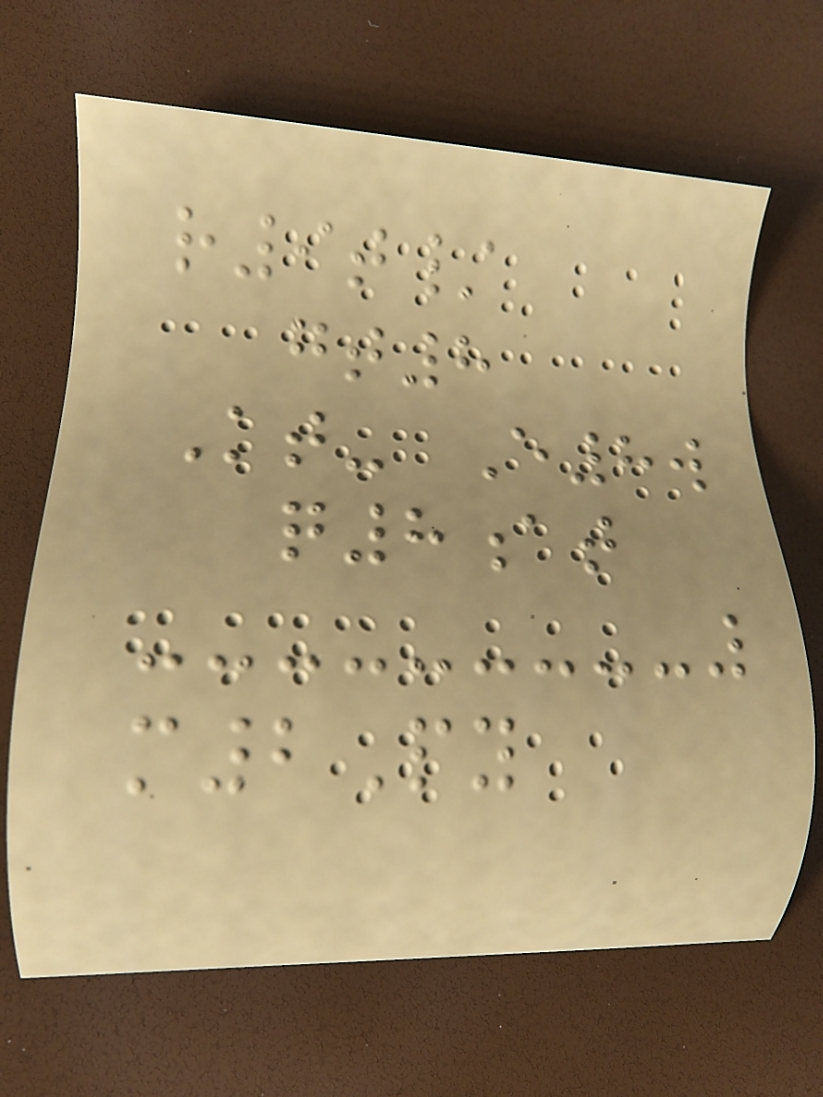r9t/
gt8
Kt- E8w
q8at
m2Py
